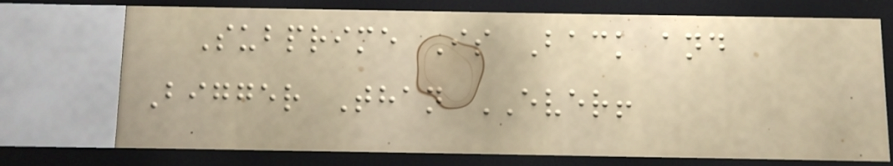Subprime Is Back and
Bigger Than EVER!
